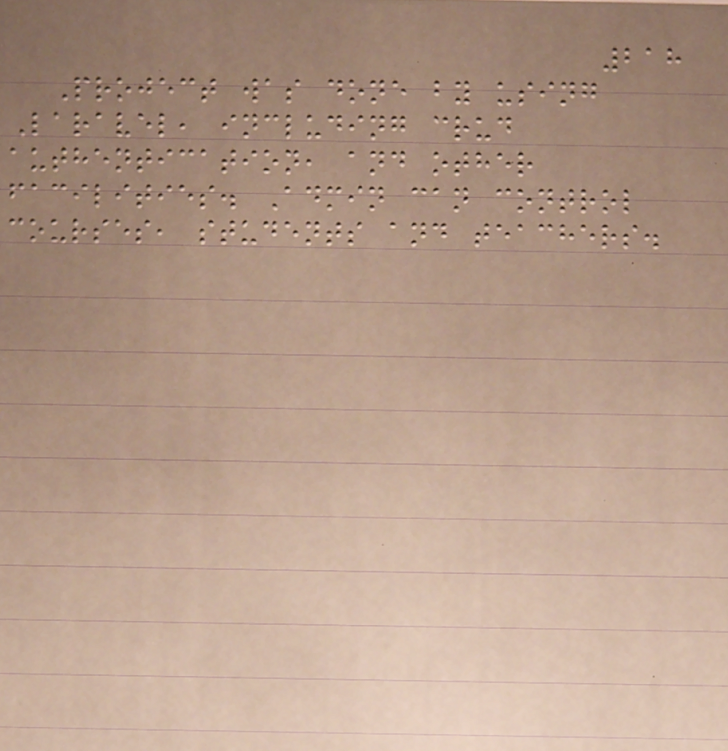218
Project was done by using
Laravel, including crud
authentication, and other
facilities. Admin can control
courses, students and teachers.
